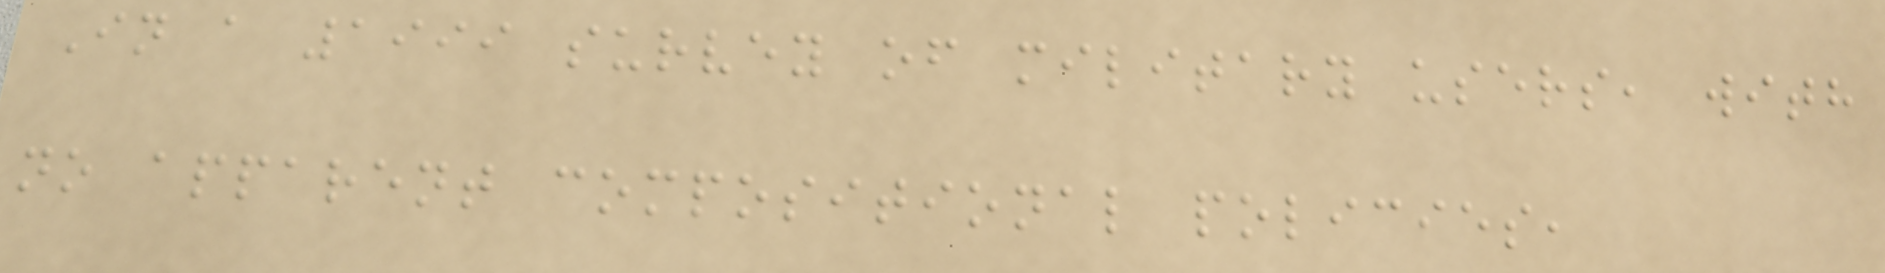In a 1999 survey of military users, with
no apparent compositional policies,
